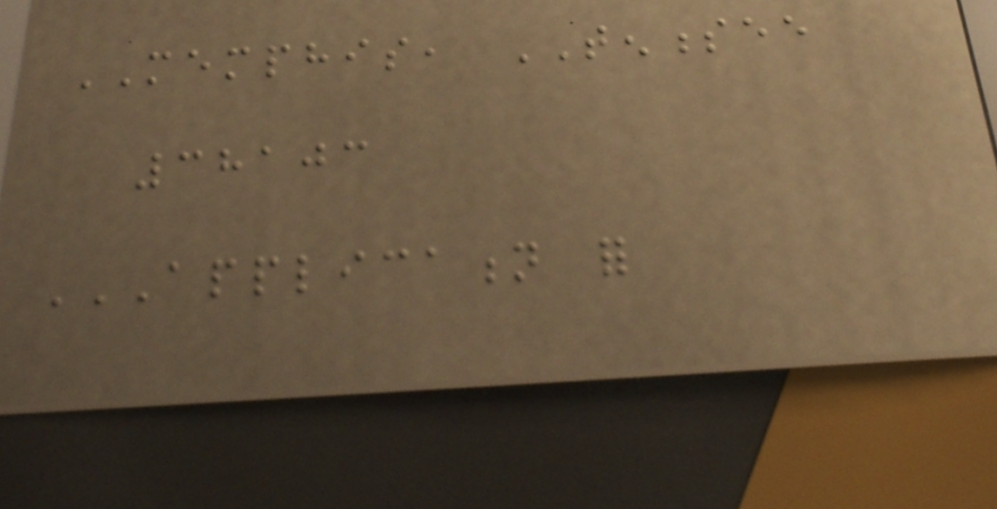MEMPHIS, TENNESSEE
38103
APPLICATION FOR
